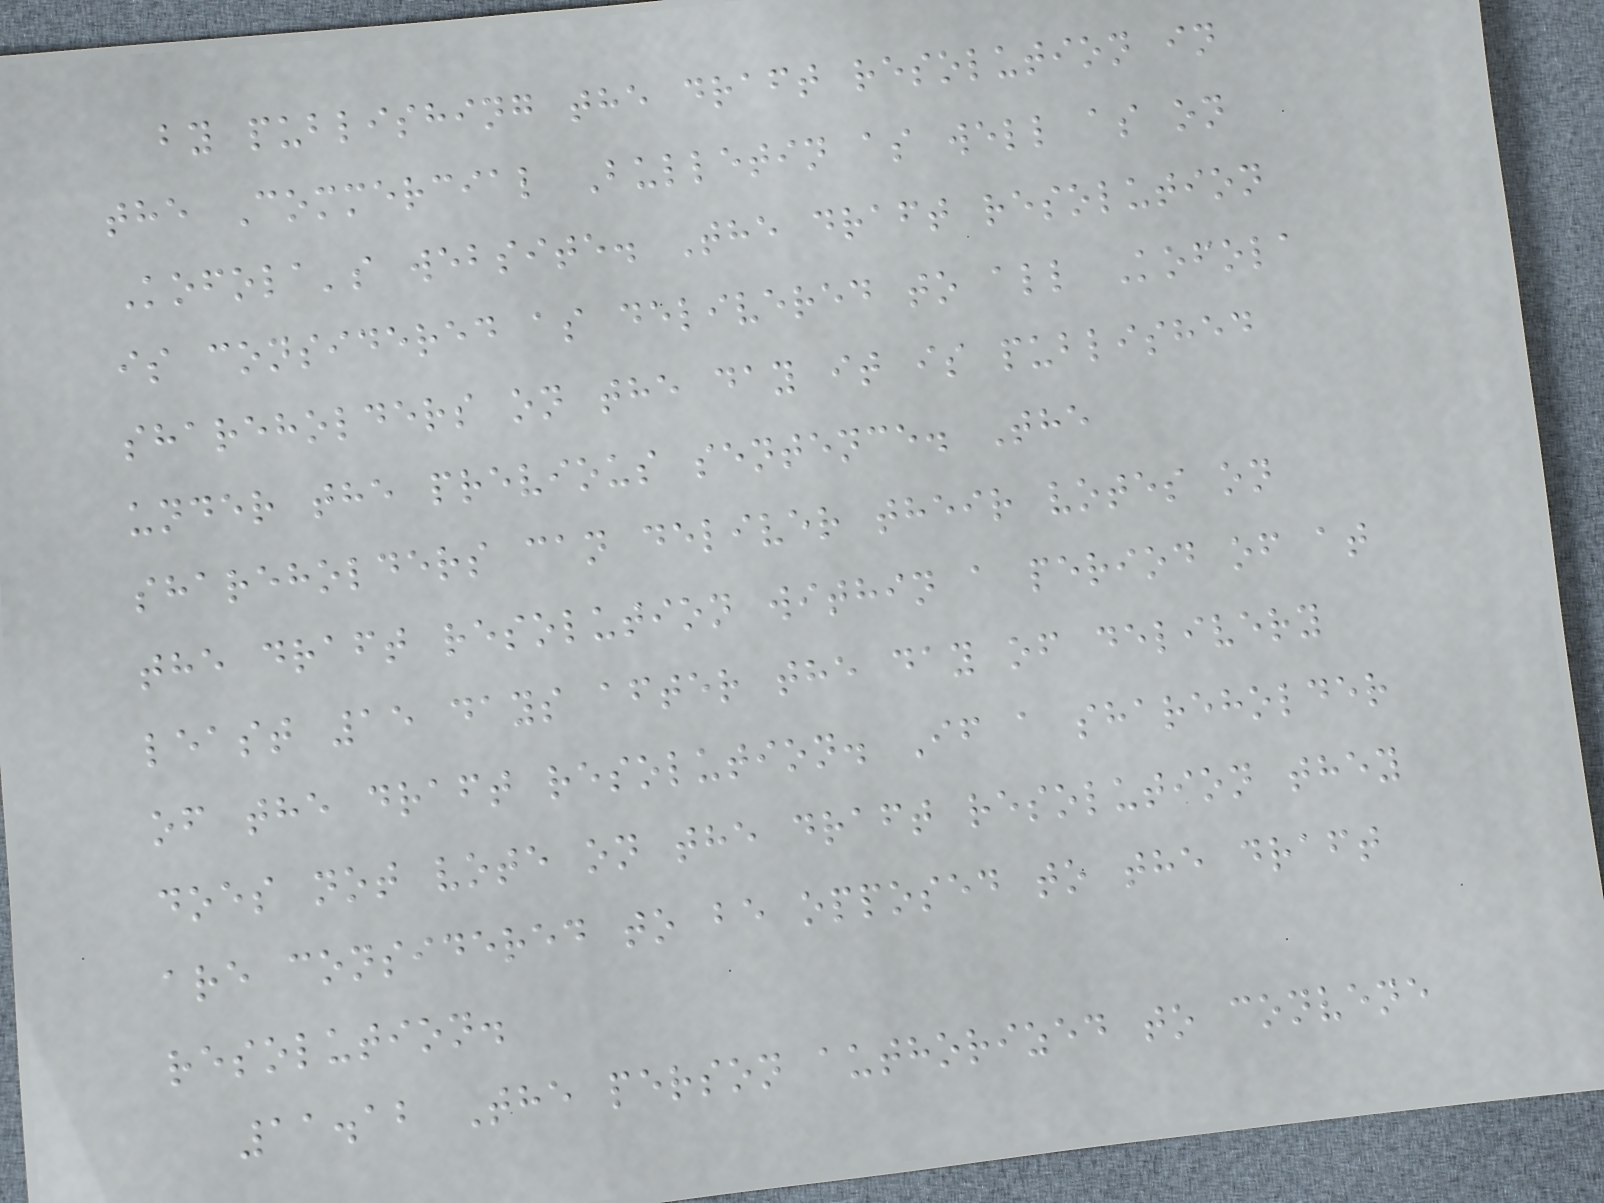by publishing the draft resolution in
the Commercial Bulletin as well as on
Kofola's website. The draft resolution
is considered as delivered to all Kofola
shareholders on the day it is published
under the previous sentence. The
shareholders can deliver their votes on
the draft resolution within a period of at
least 15 days after the day of delivery
of the draft resolution. If a shareholder
does not vote on the draft resolution they
are considered to be opposed to the draft
resolution.
11.12 The person authorized to convene
